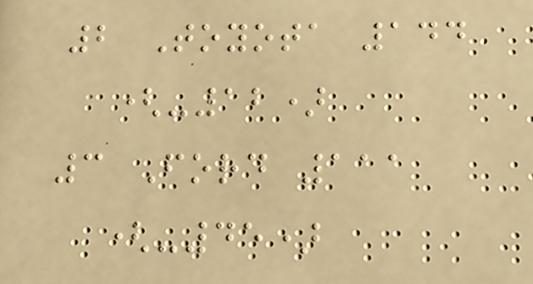2 Toyota 144
(-12)
3 Ford 111
(-45)
